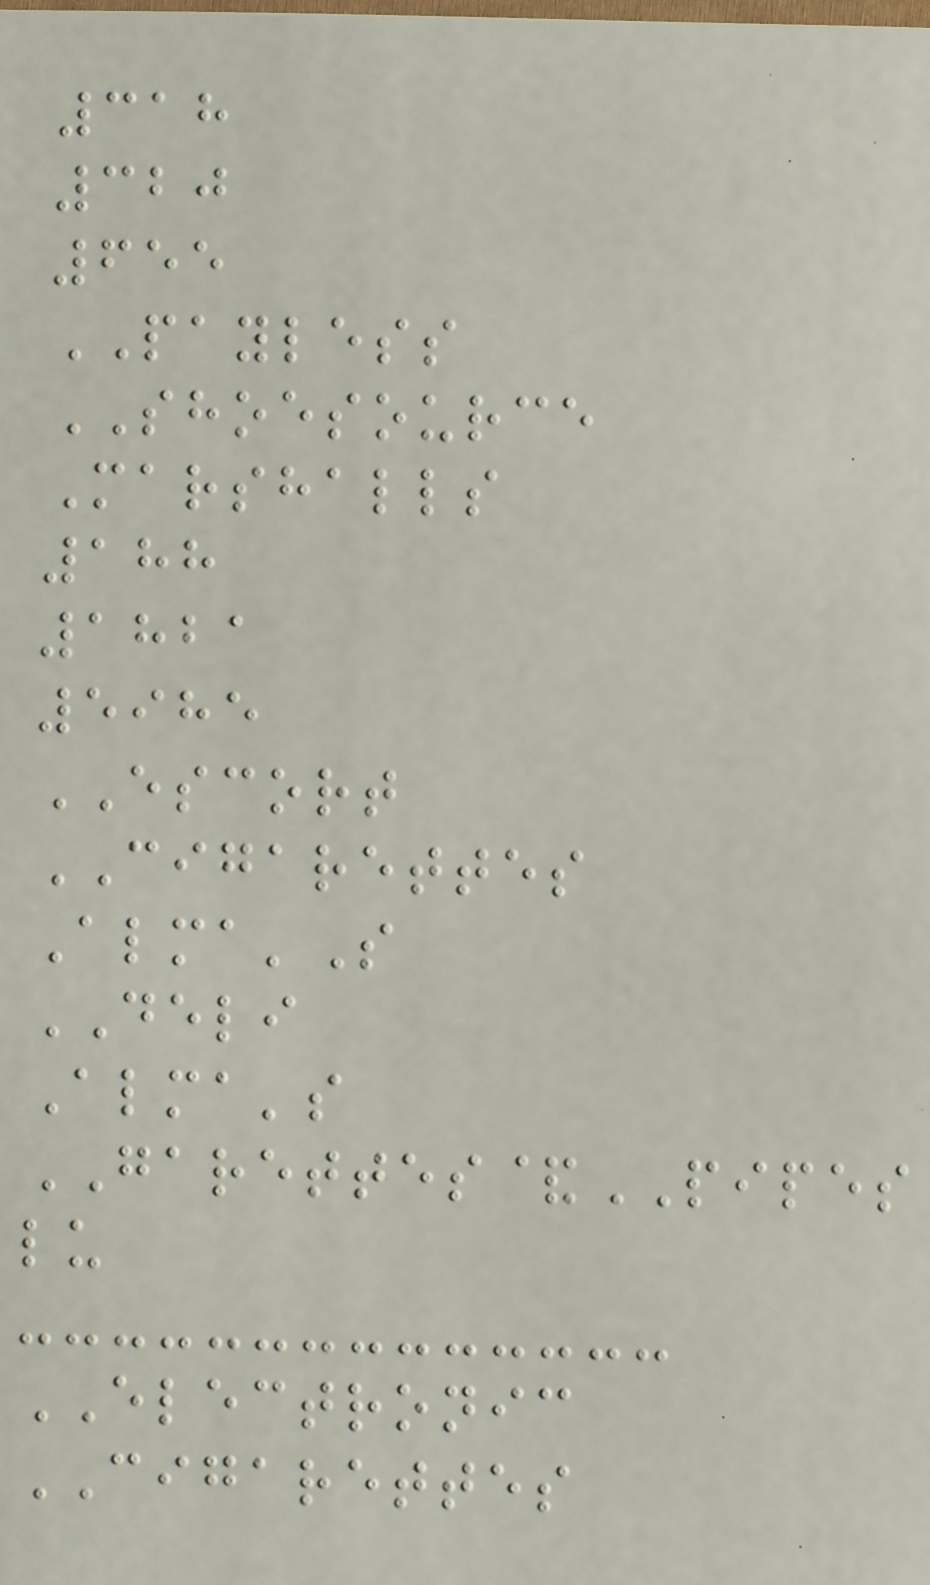318
320
655
PAYLESS
SHOESOURCE
Marshalls
188
1821
5985
ESCORT
CIGARETTES
Alma'S
DELI
Alma's
GARETTES&PIPES
lu
ELECTRONIC
CIGARETTES
